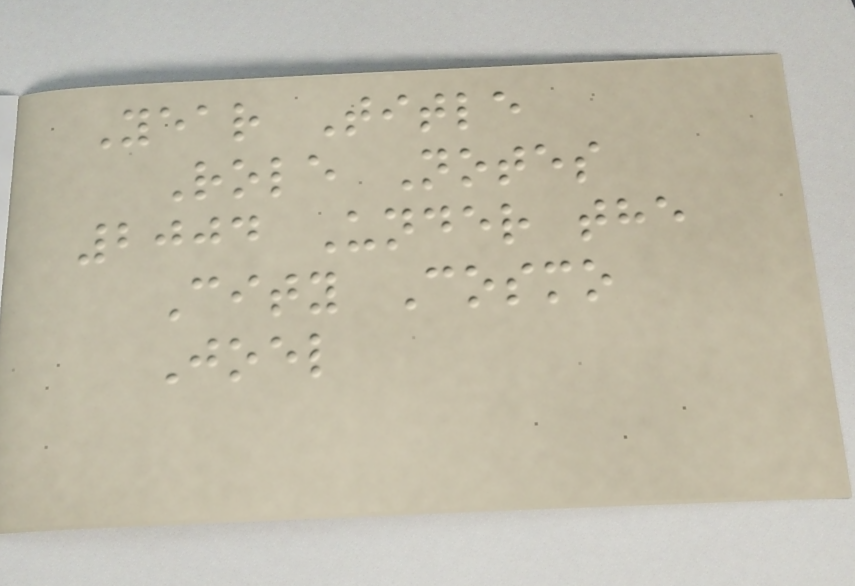Year Title
Role Notes
2004 Under the
City Cosmo
Joel
